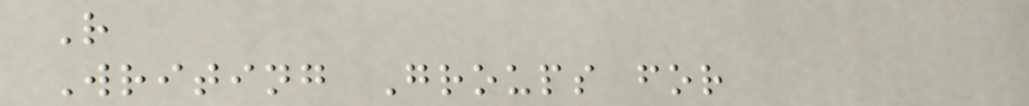R
Writing Groups for
